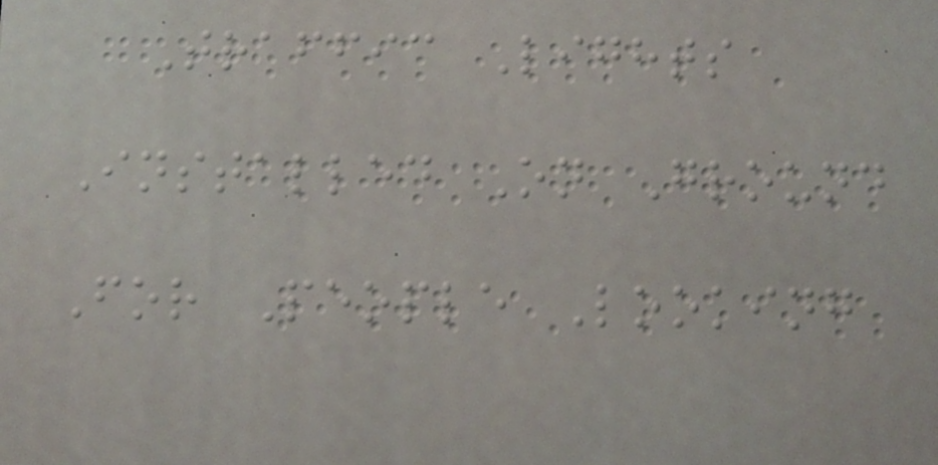Traffic Lights
Installed On Ground
For People Looking
